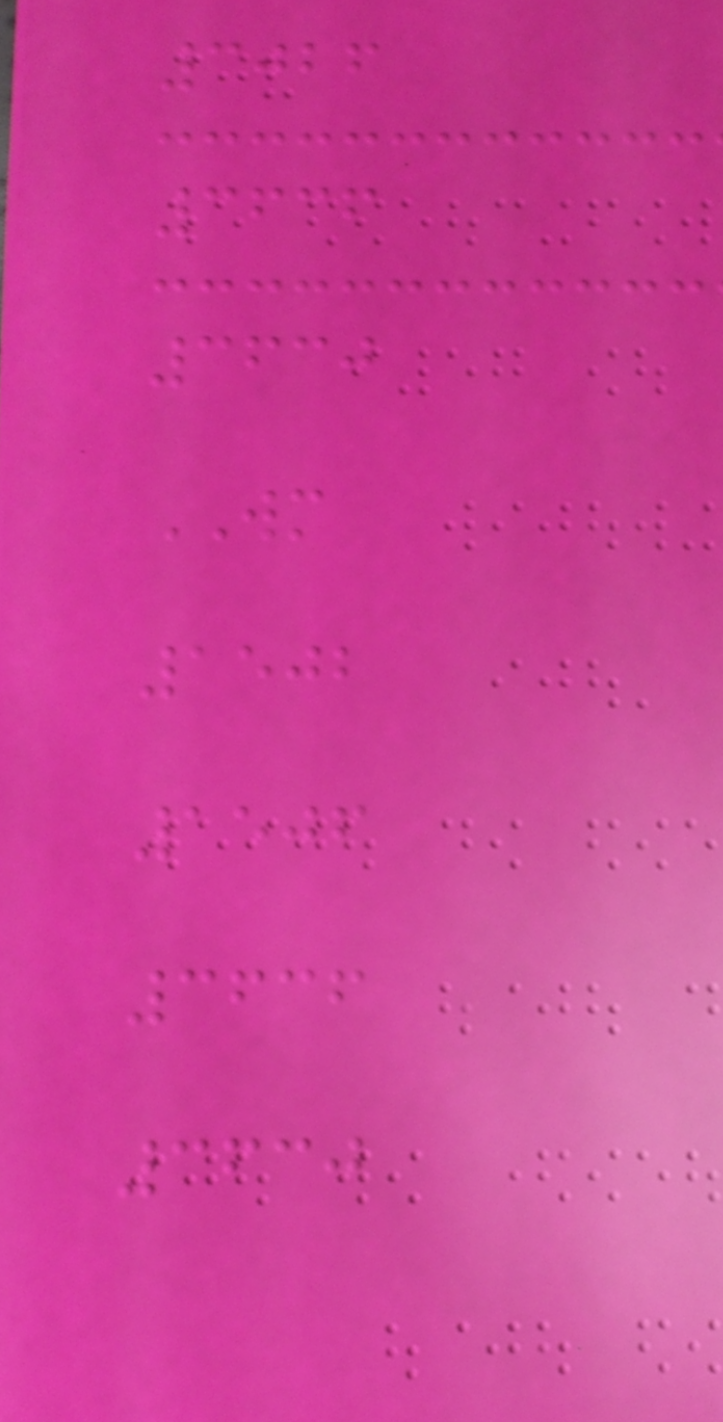3026
3636
3630
WM
1502
1506
3636
3630
